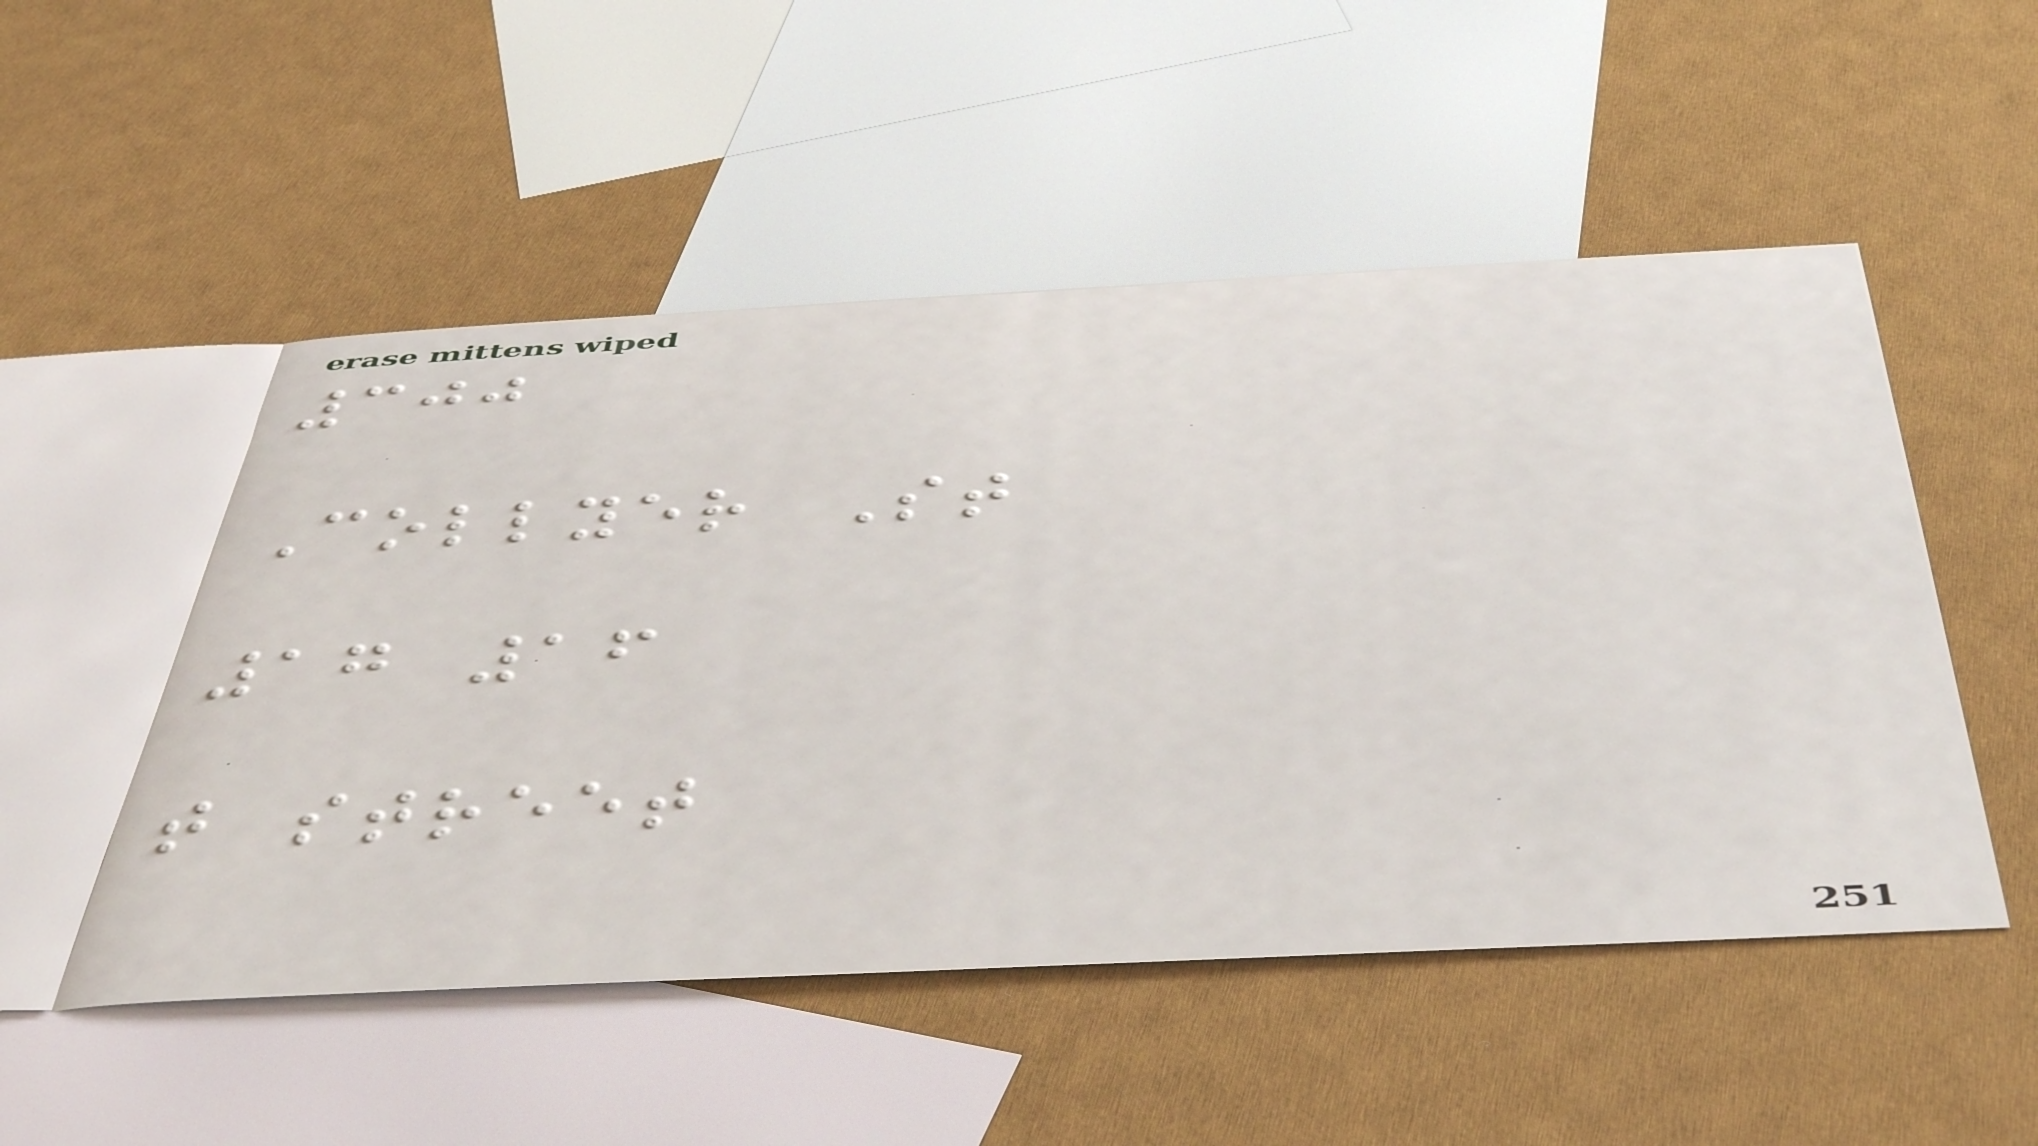300
Collyer St
17 16
t street
